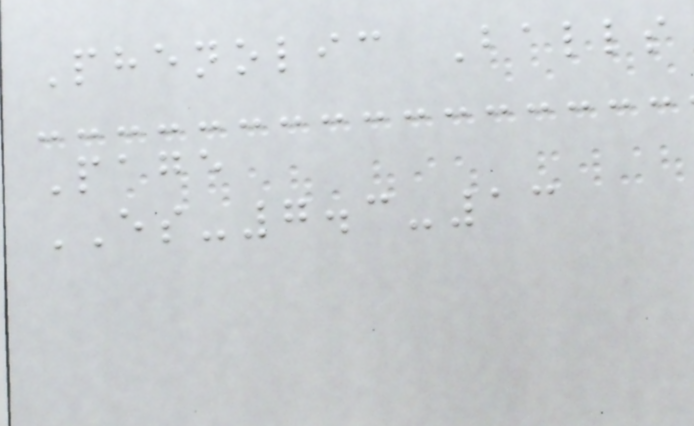Phenolic Balls
Page
ES-7.3-13
